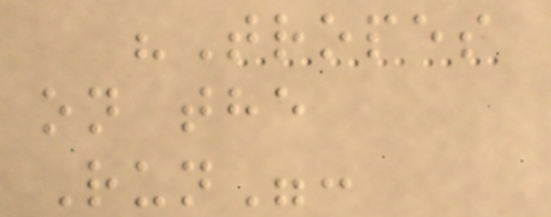"Tropes
on the
Run":
